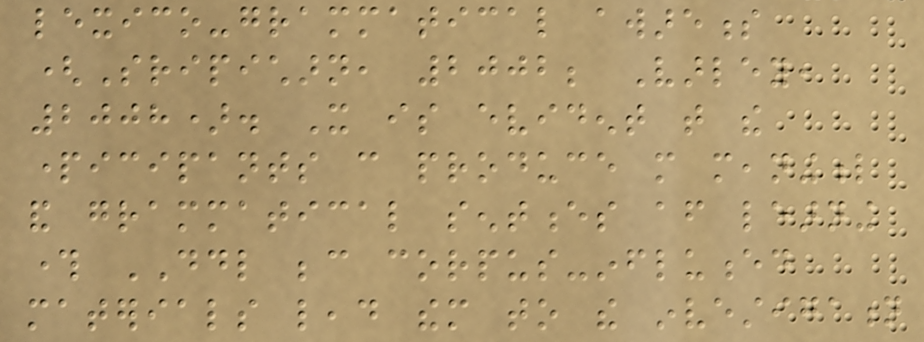lexico-grammatical awareness
(Sripicharn, 2002; Varley,
2008). It is evident that the
participants can produce more meaningful
and grammatical sentences after learning
through DDL because corpus-influenced
materials lead them to the investigation
